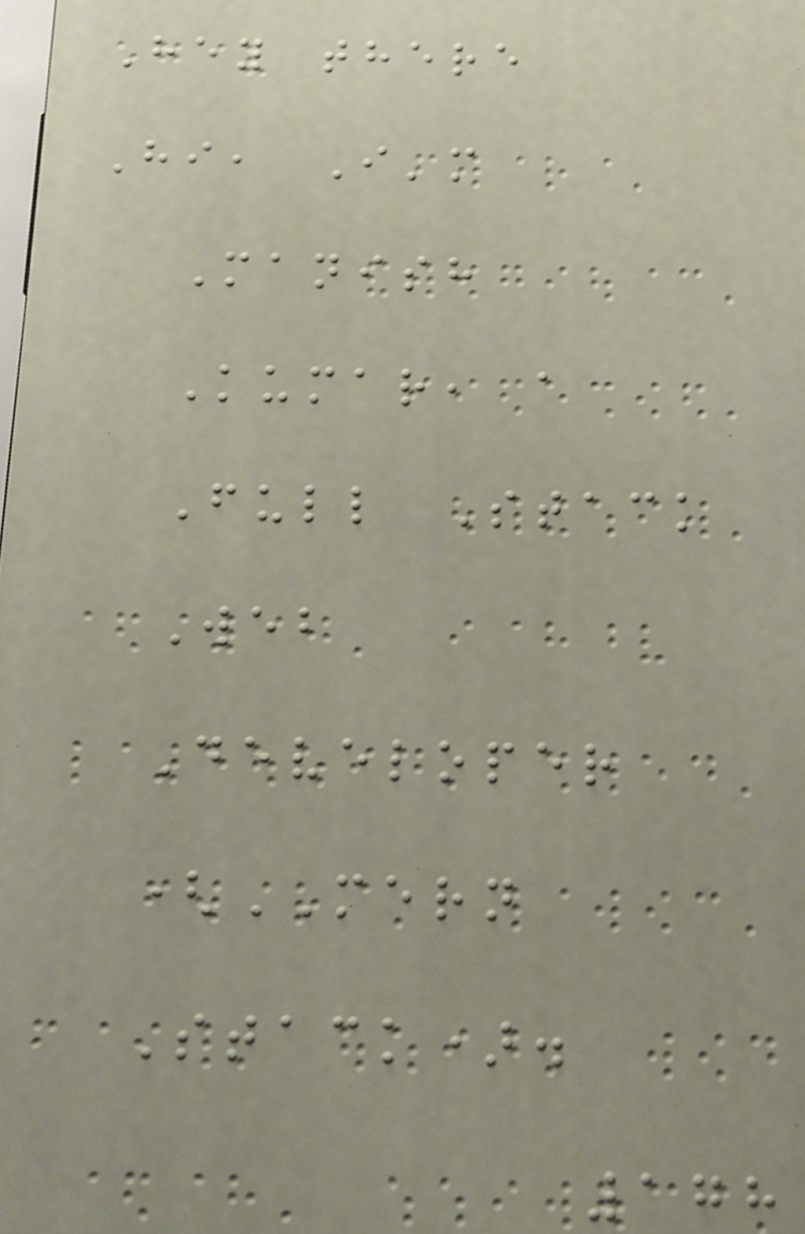Hey there
Hi, I'm
Manish
Kumar, a
Full Stack
Web
Developer
(MERN
Stack).
178
